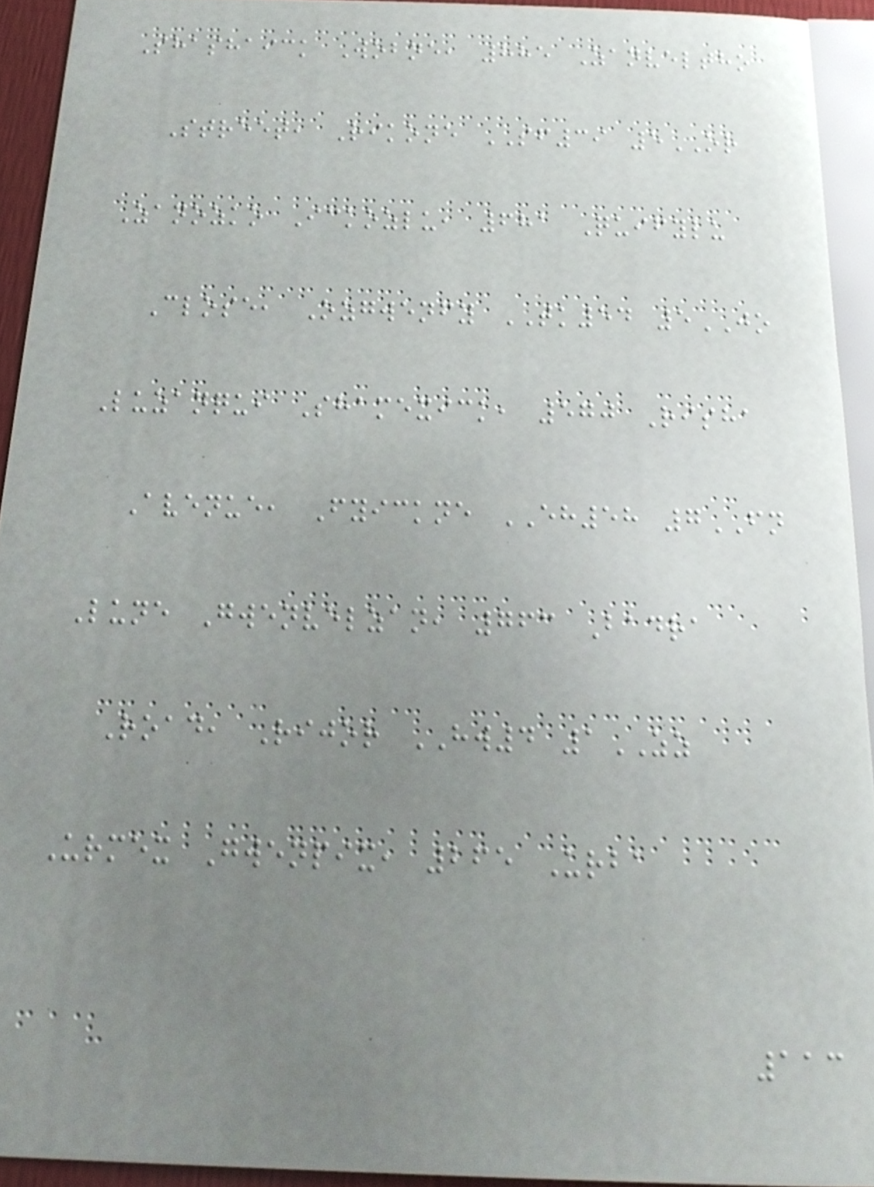Shashaick Wobne, 885 Zanveltho
Street, Rikone SF39 5OR
Zanozko Ickozlu, 681 Quifylu
Close, Ozgwenfy TK54 5JO
Luzanqui Shamexick, 570 Risha
Avenue, Fyickne EH58 7FN
Lune Gwenvelzan, 763 Badra
Road, Rijor HW4 1ZZ
Urmex Gwenpix, 265 Urba
113
